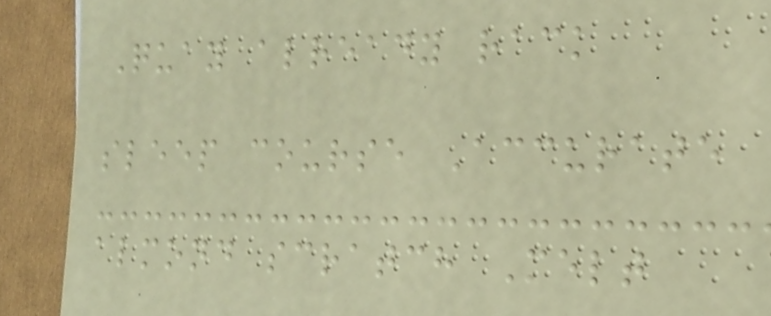Quay already rack
sleep course Accurate
almond scratch Melt
